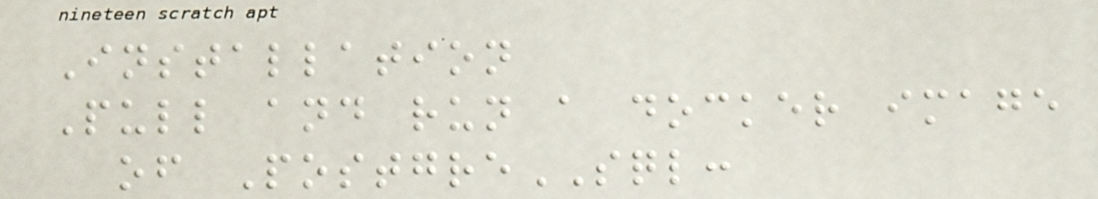Installation
Pull and run a docker image
of PostgreSQL:
